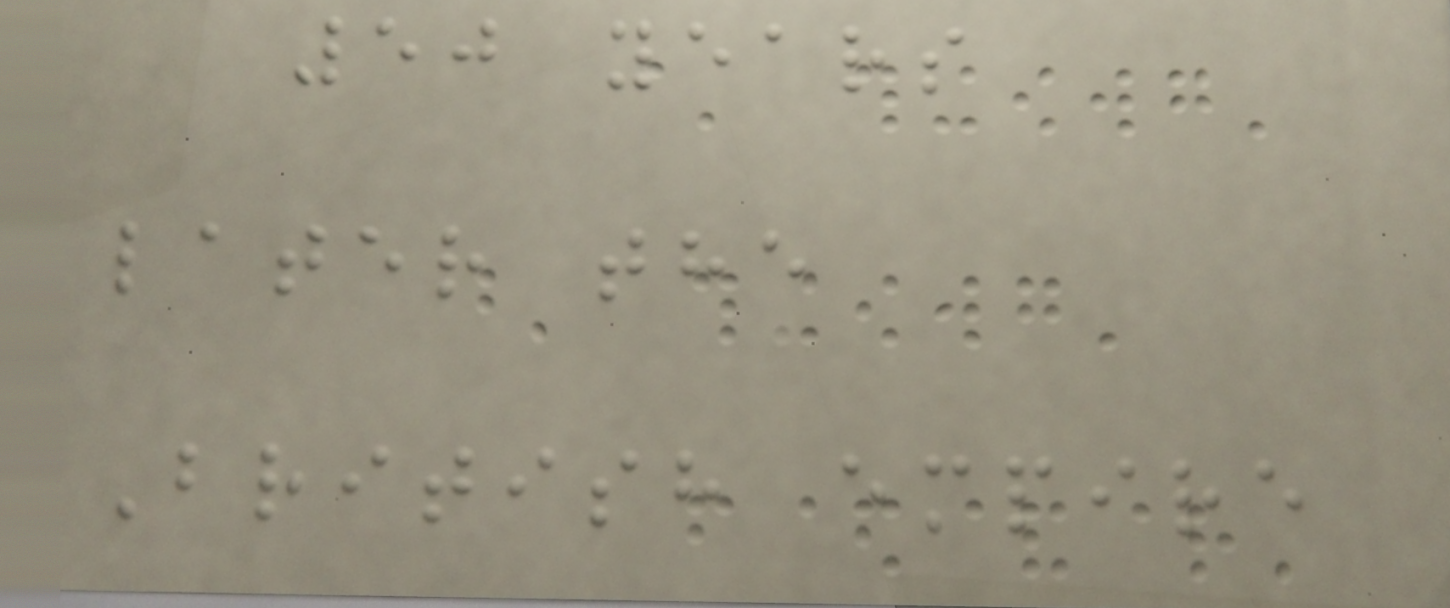50 years
later the
British empire
